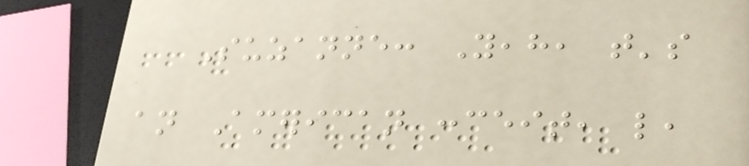Suzanne: Yeah, that's
an American conceit, like,
